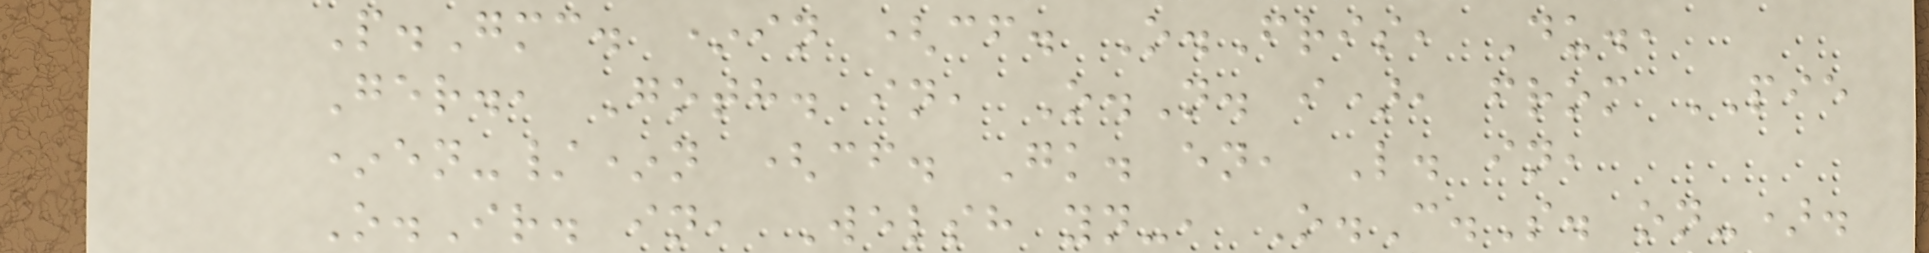P.Gmc. *in (cf. O.Fris, Du.,
Ger., Goth. in, O.N. i), from PIE
*en-/*n (cf. Gk. en, L. in,
O.Ir. in, Welsh yn-, O.C.S. on-).
